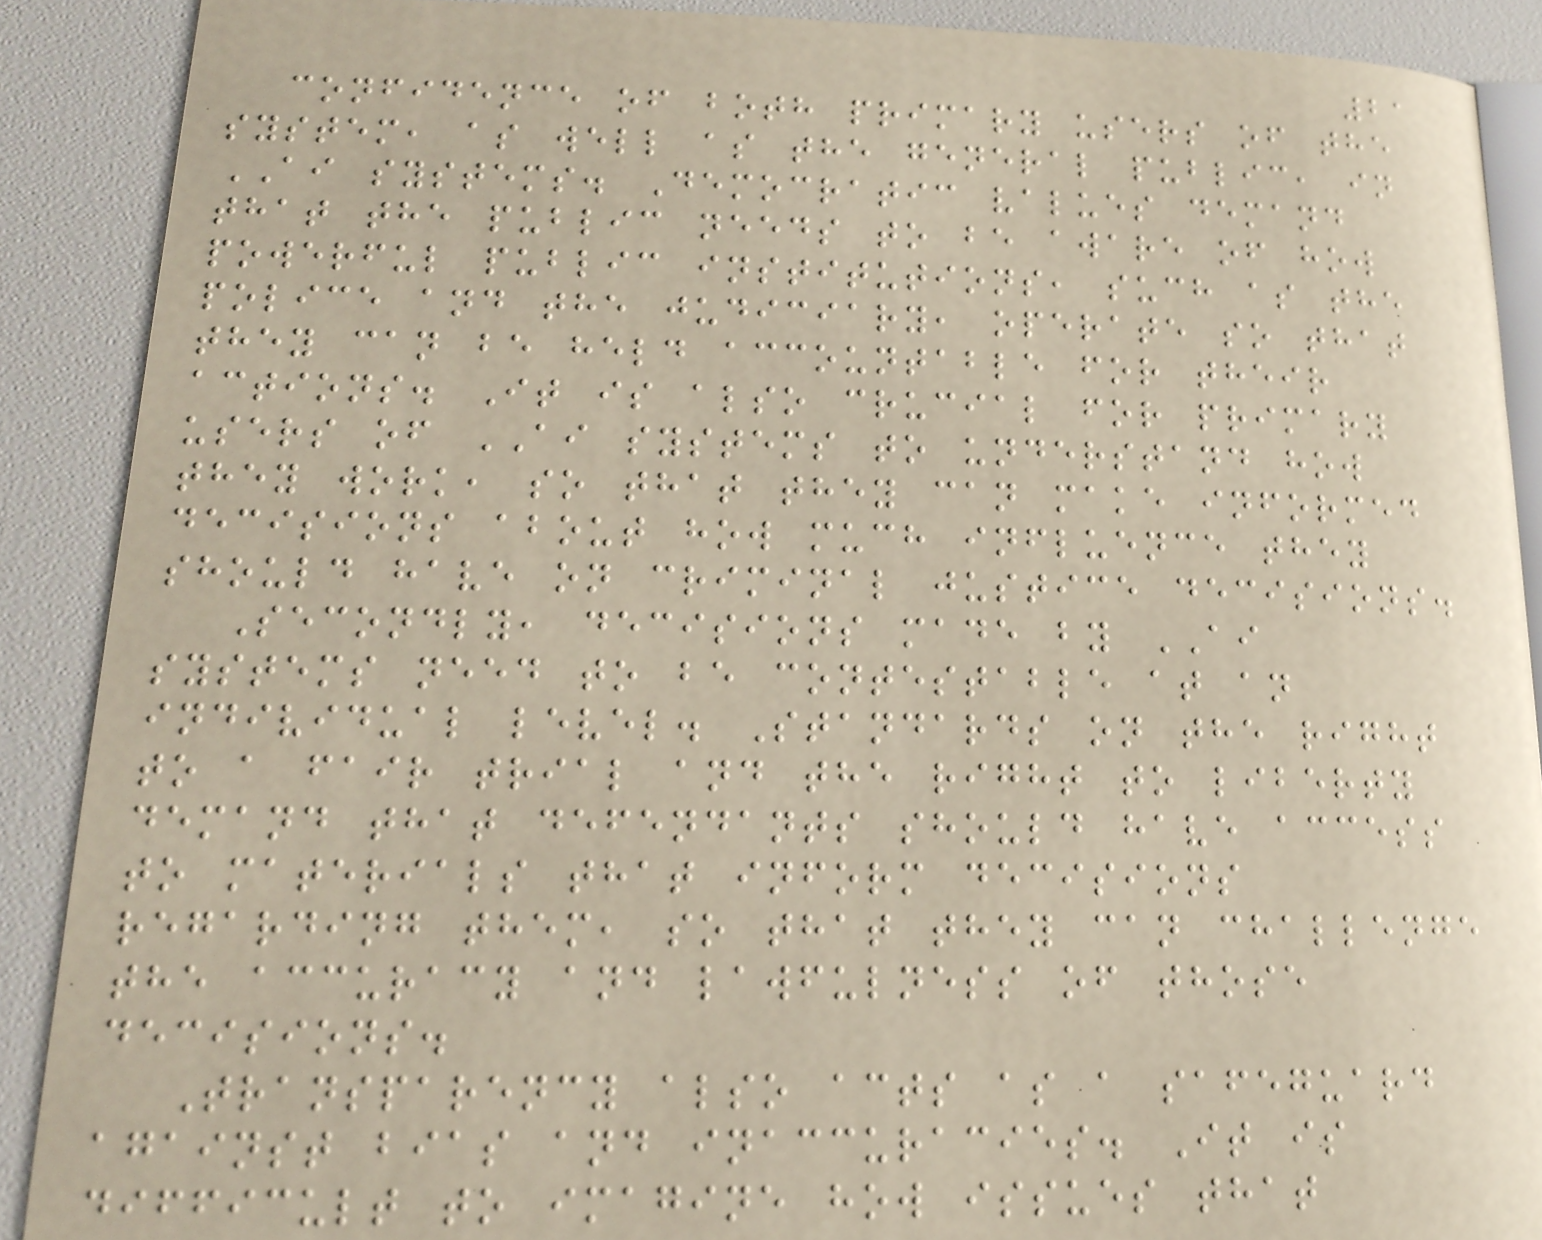21
confidence of both primary users of the
system, as well as the general public, in
AI systems. Democratic values demand
that the public needs to be aware of how
powerful public institutions, such as the
police and the judiciary, operate so that
they can be held accountable for their
actions. It is also crucial for primary
users of AI systems to understand how
they work, so that they can make informed
decisions about how much influence they
should have on criminal justice decisions.
Secondly, decisions made by AI
systems need to be contestable at an
individual level. Standards on the right
to a fair trial and the right to liberty
demand that defendants should have access
to materials that inform decisions
regarding them, so that they can challenge
the accuracy and lawfulness of those
decisions.
Transparency also acts as a safeguard
against bias and inaccuracies. It is
difficult to imagine how issues that
